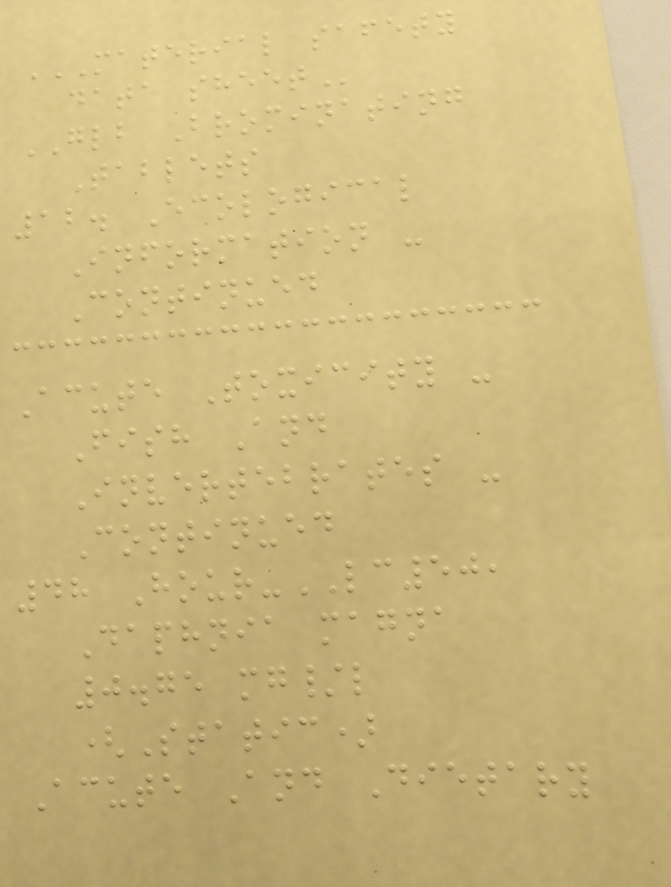MATERIAL SAFETY
DATA SHEET
GLB Brominating
Tablets
12. Ecological
Information -
Continued
Acute Toxicity -
Fish And
Invertebrates -
Continued
48 Hour-LC50,
Daphnia magna
0.75 mg/l
(Static)
Acute And Dietary
